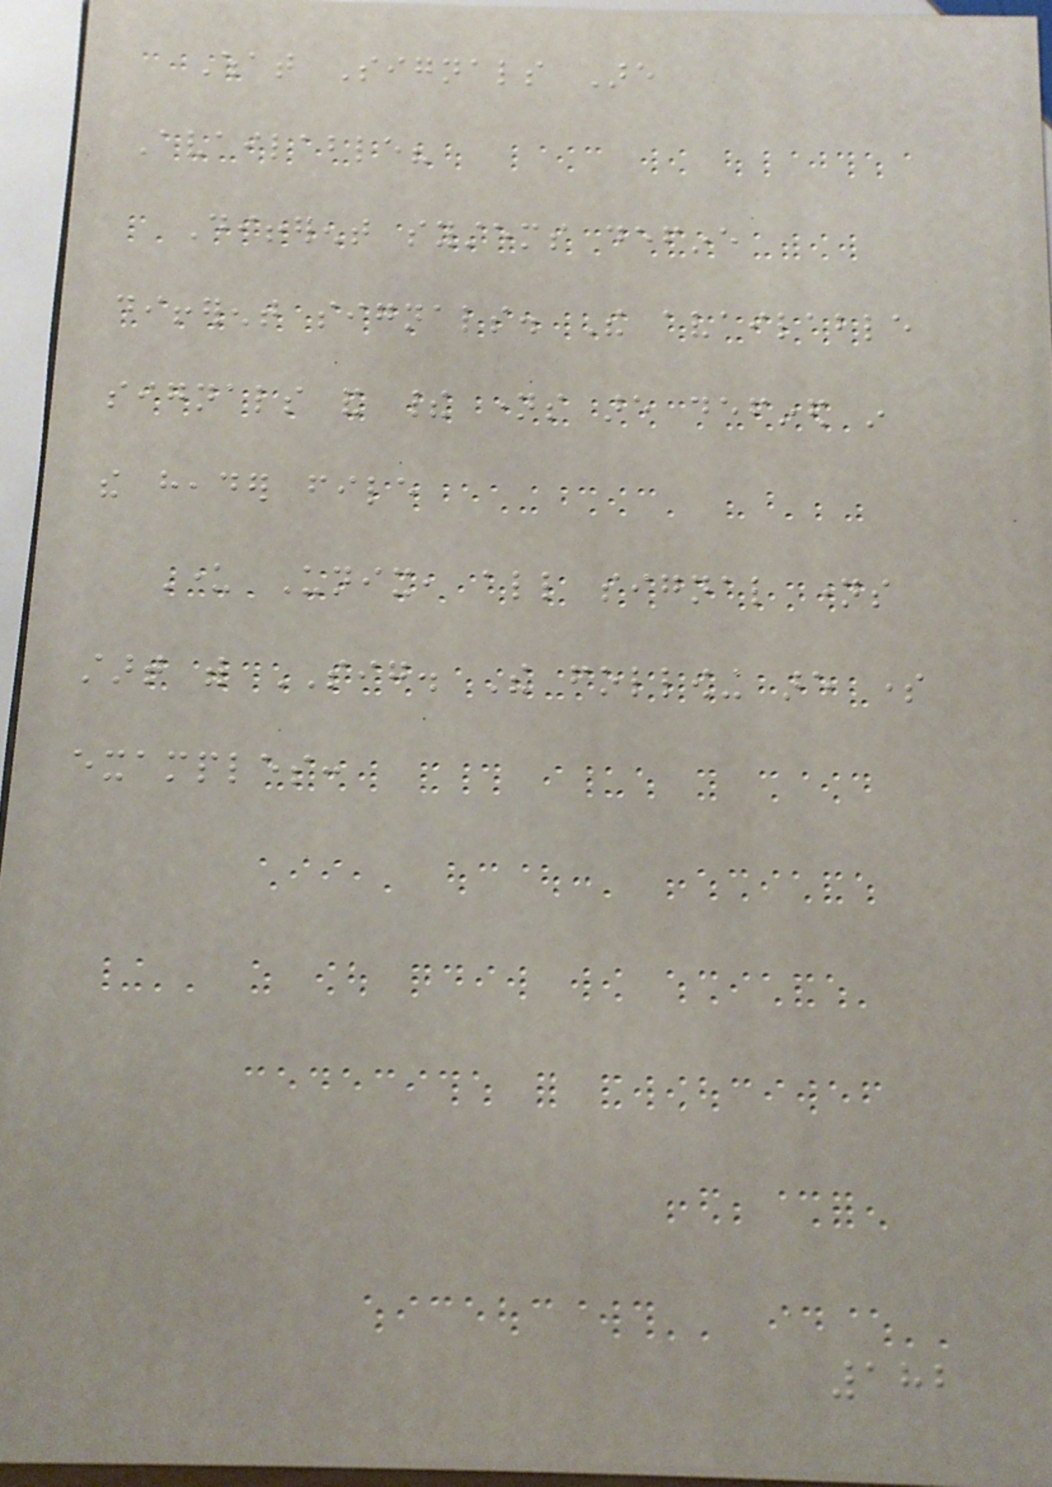What Signals Are
Available?
Different systems define
different signals. The available
signals and their names are defined in
the header file
Under Unix, all signal names
start with SIG. The following are some
examples:
182
